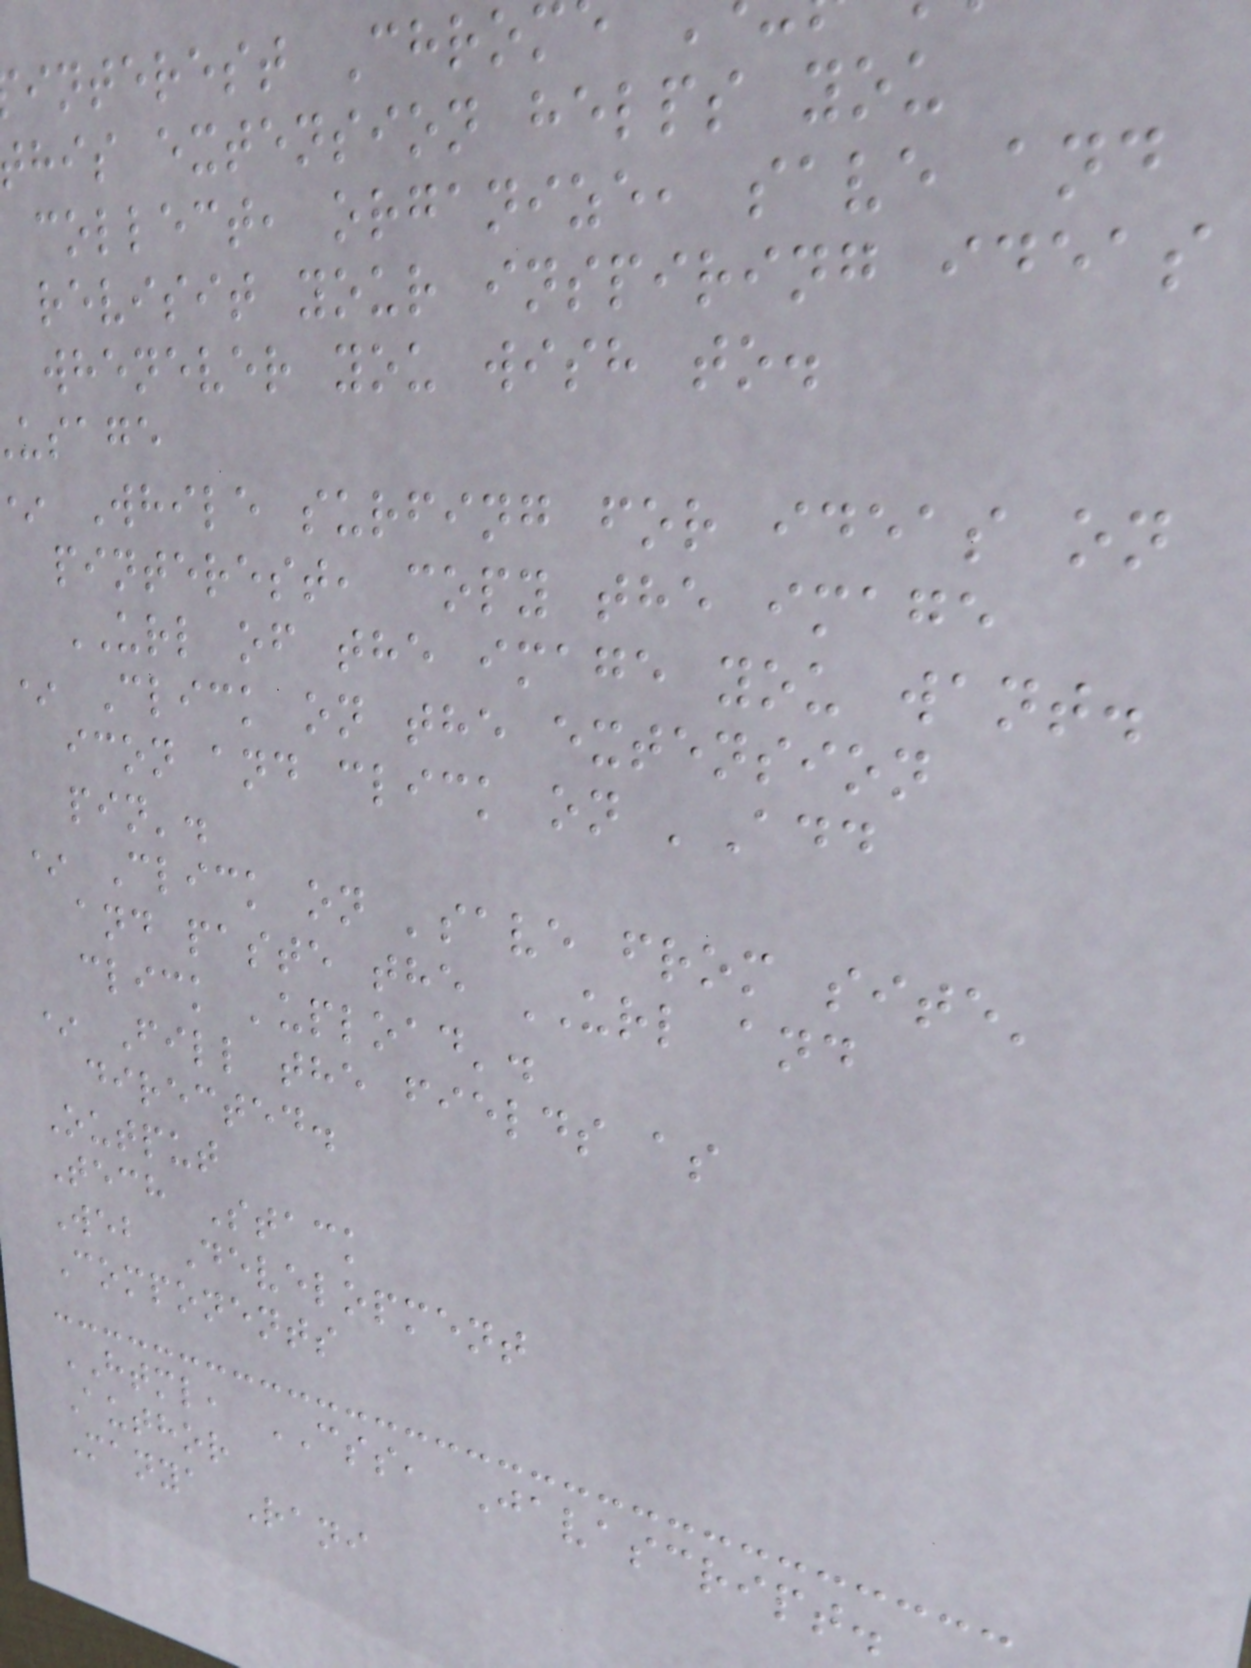interest Chro
his extension helps you
collect, organize, save and
revisit your inspiring ideas
whenever you wish to.
usage
While surfing for ideas on
pinterest, copy the image
URL of the image you want.
* Click on the extension
icon and click on 'Add
pin'.
* Click on 'save from site'
and paste the URL and
click 'upload'.
* Fill the fields as
directed.
Output
Tech Stack
Web Development
Components
HTML, CSS, Javascript.
Author
Manya Rani
